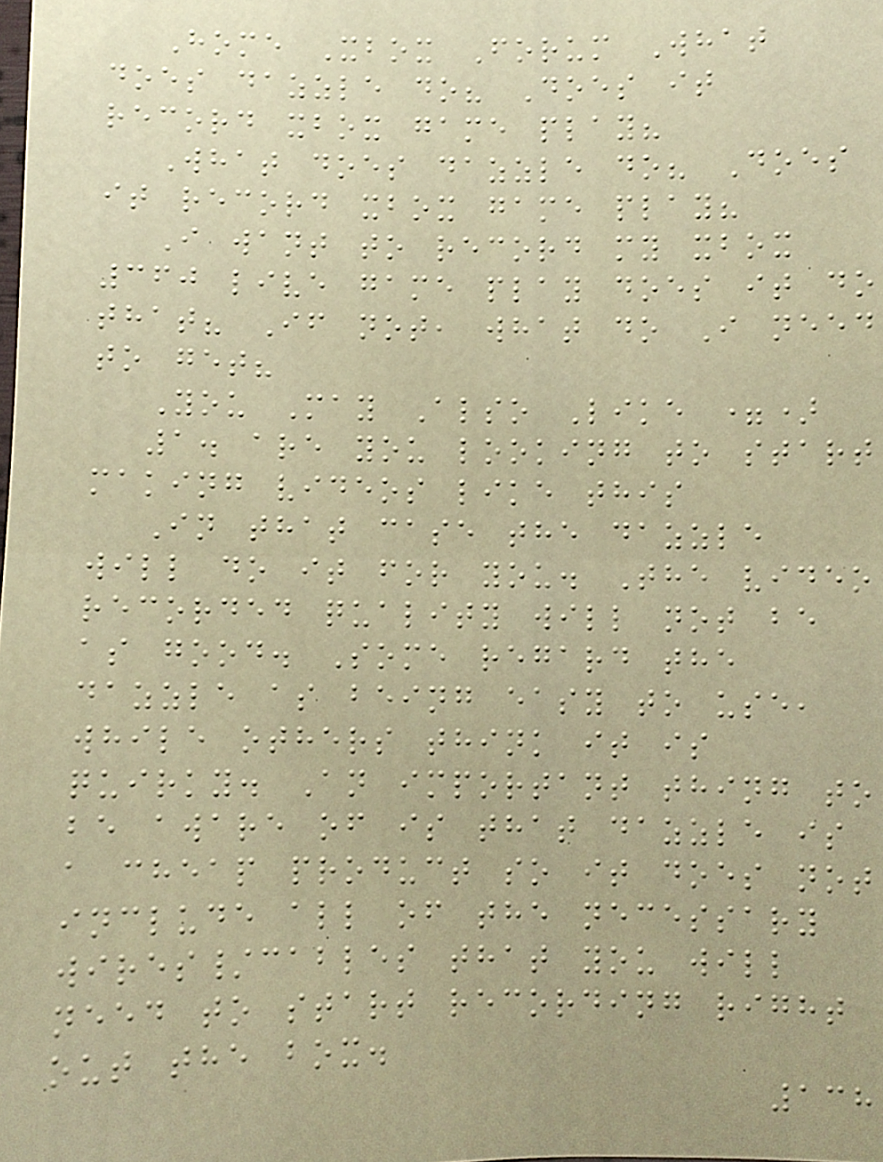Home Xbox Forum What
does dazzle do? Does it
record xbox game play?
What does dazzle do? Does
it record xbox game play?
I want to record my xbox
360 live game play does it do
that? If not, what do I need
to get?
You May Also Like =)
1. are you looking to start
making videos like this
In that case the dazzle
will do it for you. The video
recorded quality will not be
as good. Some regard the
dazzle as being easy to use,
while others think it is
quirky. An important thing to
be aware of is that dazzle is
a cheap product so it does not
include all of the necessary
wires/cables that you will
need to start recording right
out the box.
138
